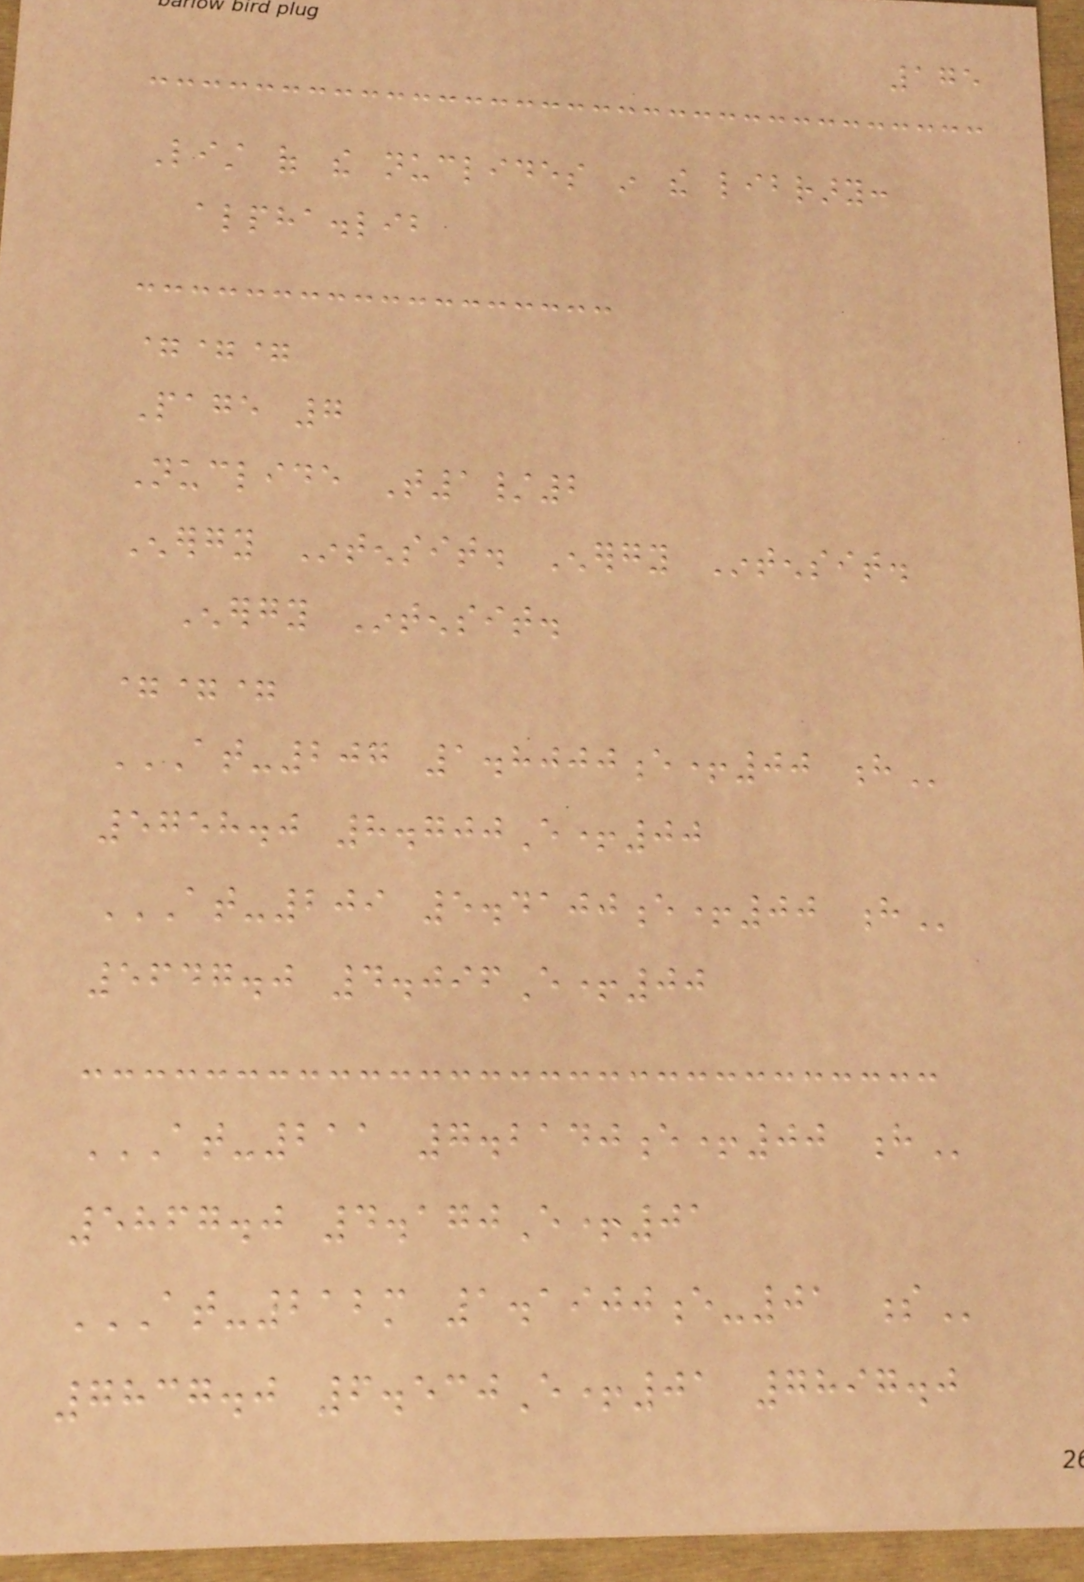175
List of the nuclides in the library:
alpha.lib
===
Page 7
Nuclide T1/2
Energy Intensit. Energy Intensit.
Energy Intensit.
===
AT-207 1.8000E+00 H
5758.0 8.700E+00
AT-209 5.4100E+00 H
5647.0 4.096E+00
AT-211 7.2140E+00 H
5867.0 4.170E+01
AT-212M 1.1900E-01 S
7837.0 6.530E+01 7897.0
